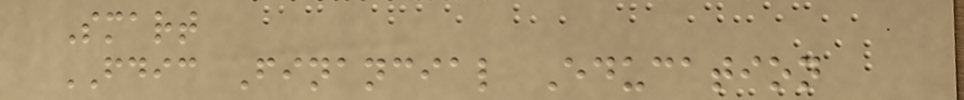Smart
FDIC Financial Education
